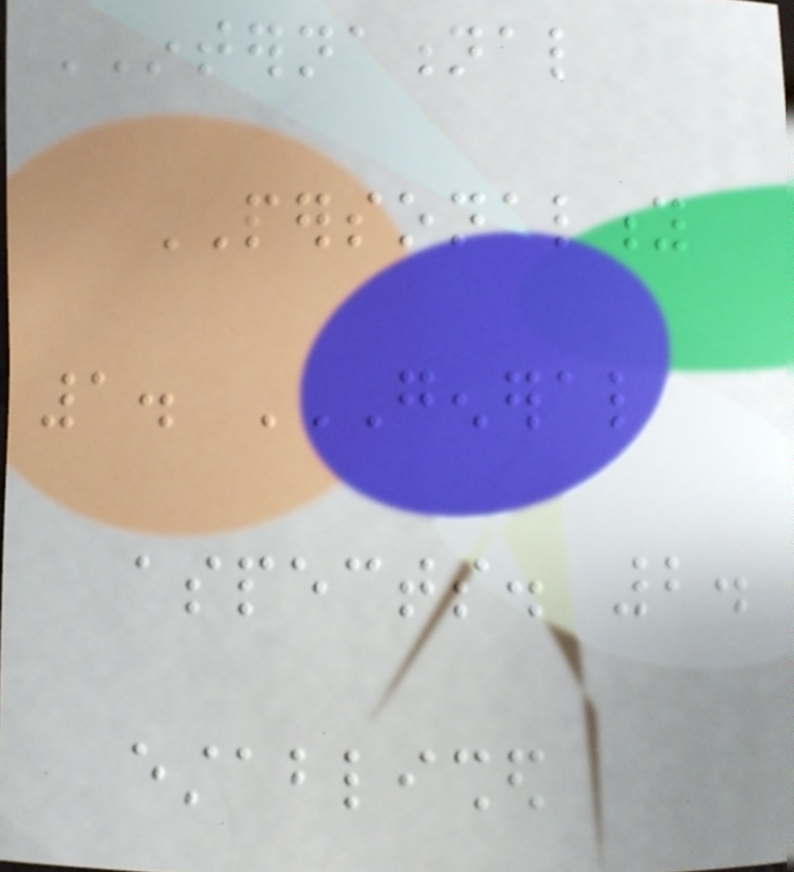INTERNATIONAL
PERSONALITY
1. GENERAL
ASPECTS. 2.
ESTABLISHED
